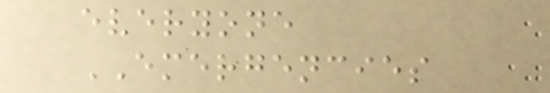everyone
EMERGENCIES
